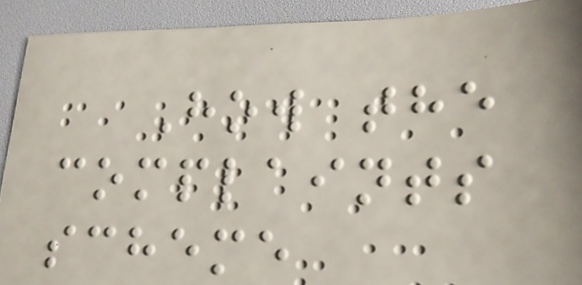How the
complaints
scheme
